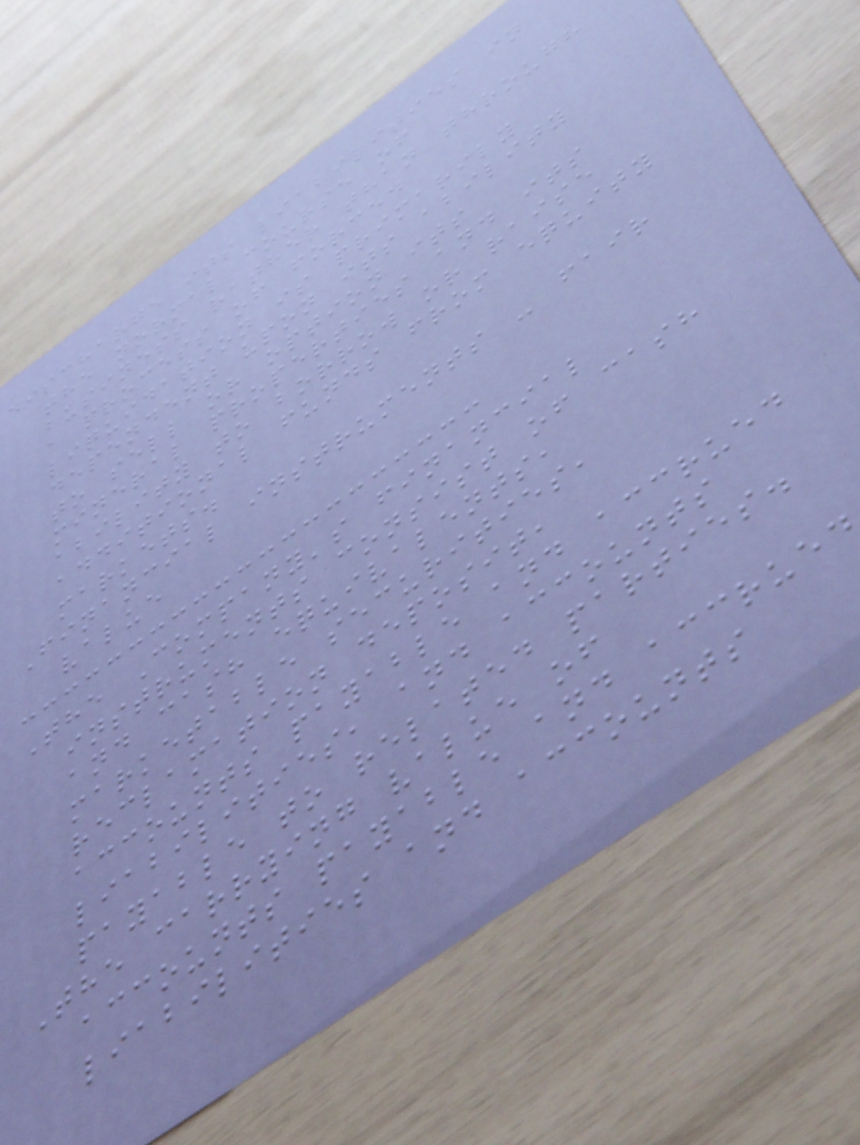discharge its liabilities in
the normal course of
business rather than through
a process of forced
liquidation is primarily
dependent upon its ability
to sell or option its
mineral properties and its
ability to borrow or raise
additional funds from equity
markets.
Financial instruments - fair
value
The Company's financial
instruments consist of cash
and cash equivalents,
marketable securities,
reclamation deposit,
accounts payable and accrued
liabilities, and accounts
payable to related parties.
The carrying value of
accounts payable and accrued
liabilities and accounts
